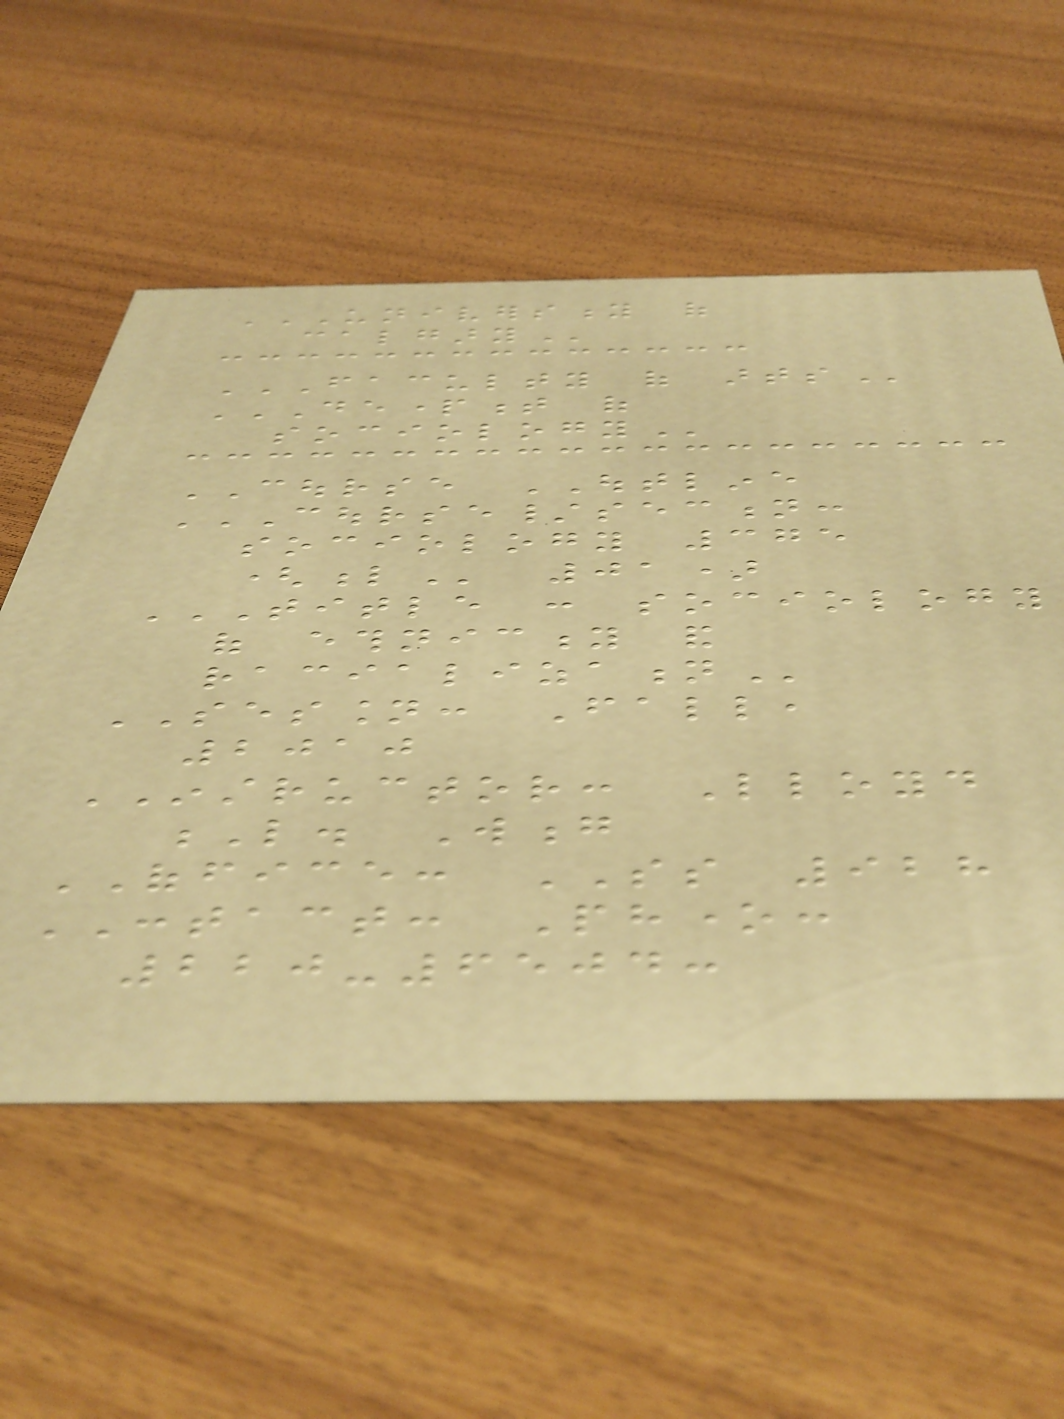UNIVERSITY OF
CALGARY
FACULTY OF ARTS
DEPARTMENT OF
SOCIOLOGY
COURSE OUTLINE
COURSE/SECTION:
SOCIOLOGY 375
(L 01)
TITLE : SOCIOLOGY
OF ETHNICITY AND
RACIALIZATION
SESSION: Fall,
2010
INSTRUCTOR: Lloyd
L. Wong
OFFICE: SS 928
CONTACT: Phone:
220-6504:
